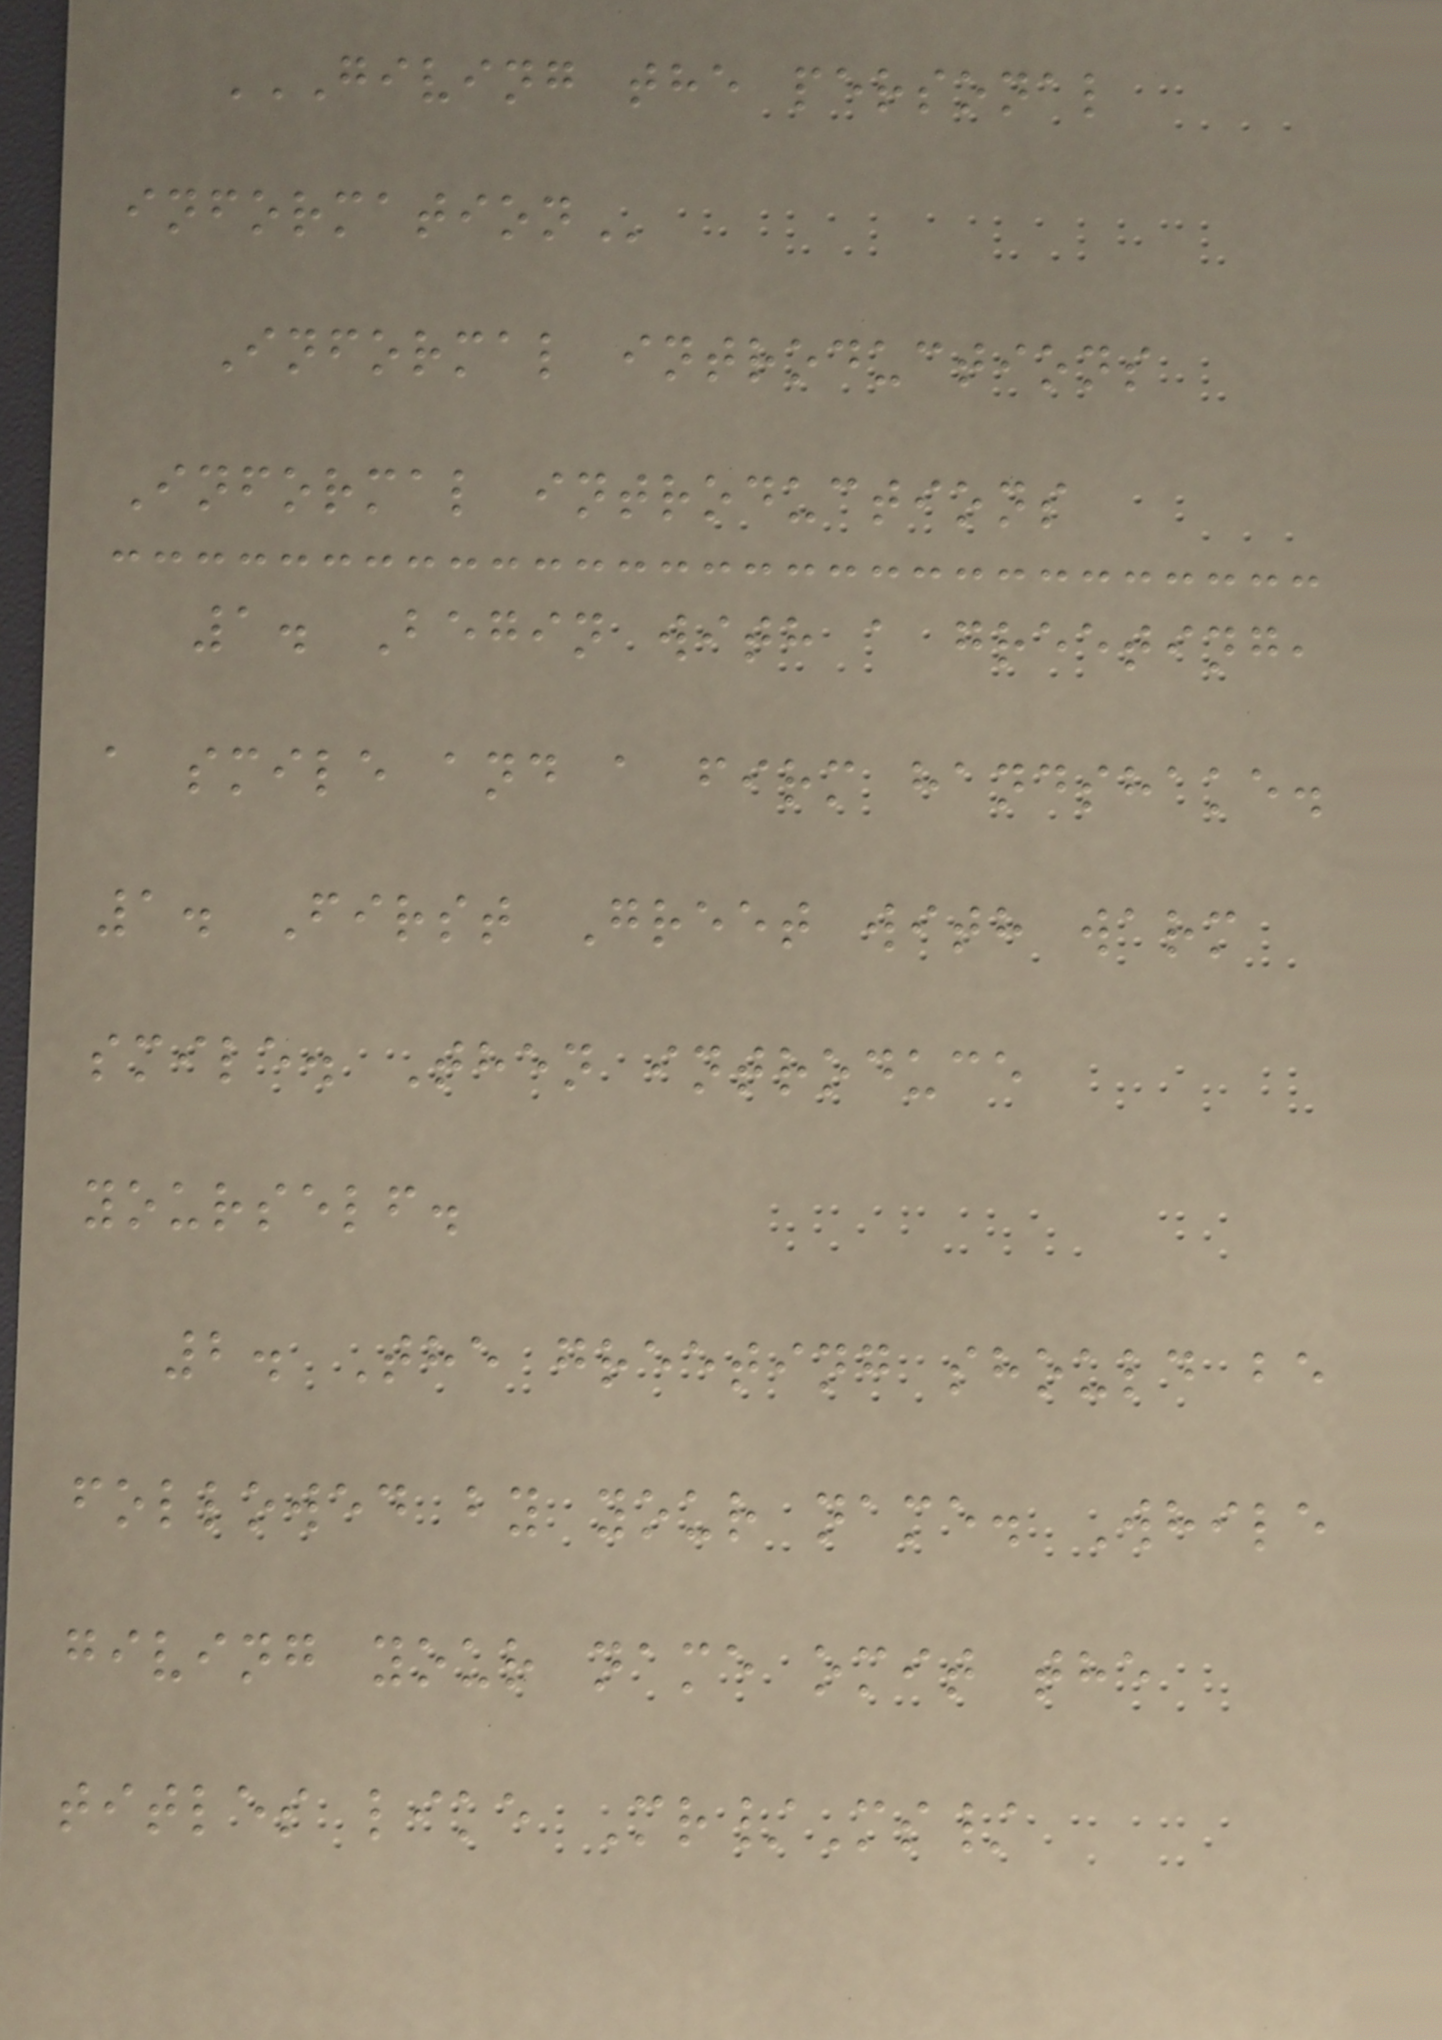GIVING THE PERSONAL
INFORMATION
Informal introductions
Informal introductions
1. Begin with a greeting,
a smile and a firm handshake.
1. First Greet with warm
smile. Then introduce
yourself.
2. The greeting should be
followed by your name. While
giving your name omit the
titles like Mr/Ms/
